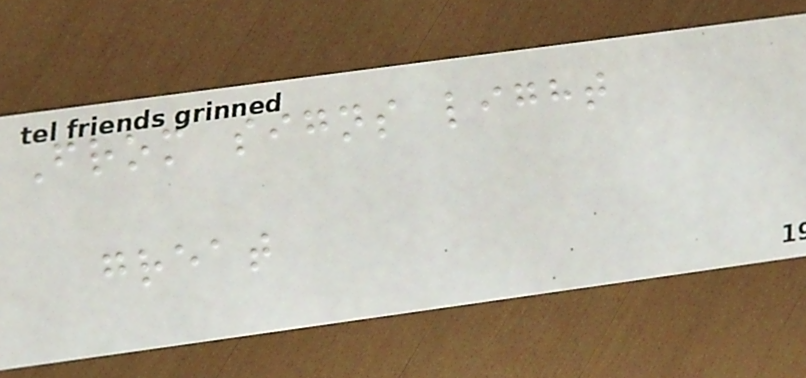From signs light
great
